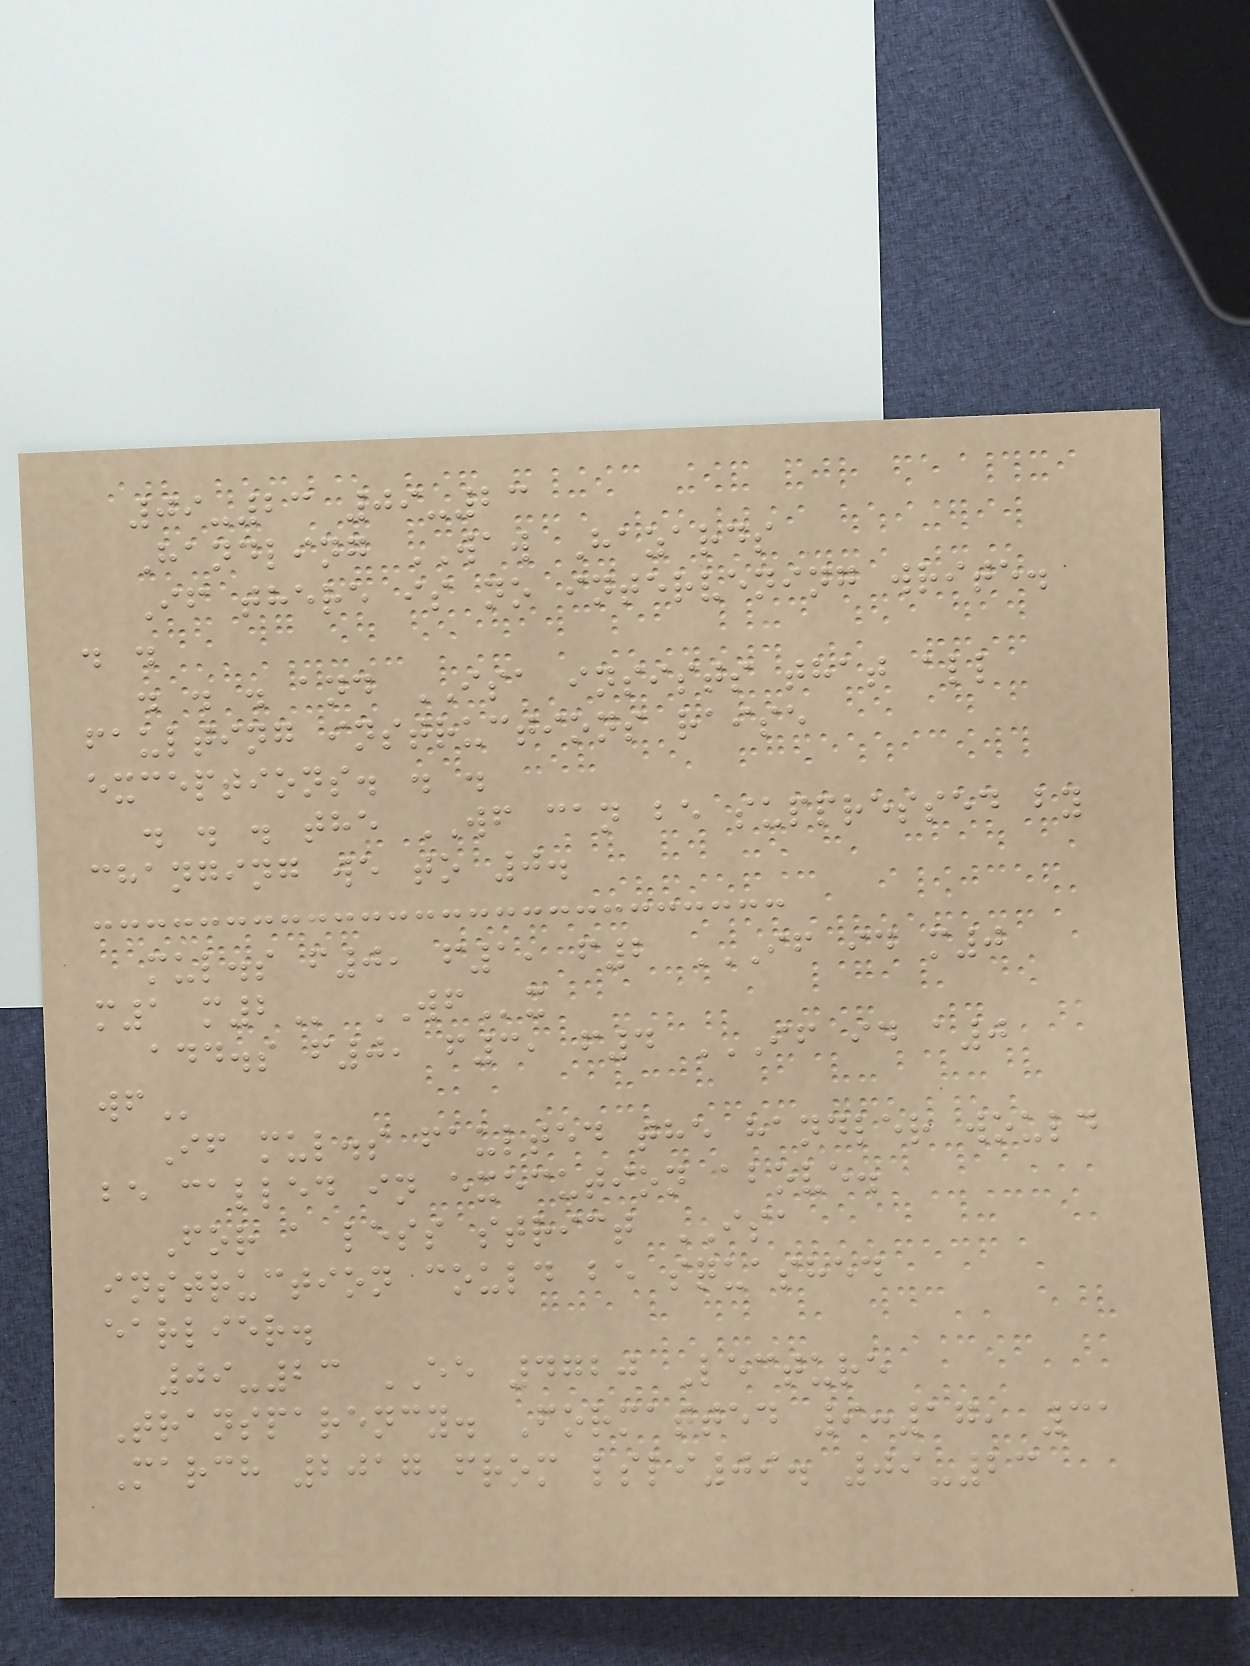09-23 09-23
Handling WAW Hazards
If there is no intervening write.
. .
. . . and ISA insists that all
faulting instructions raise
exceptions. . .
. . . the WF can be suppressed by
changing we to 0.
mul.s f0, f1, f2 IF ID M0
M1 M2 WFx
add.s f0, f3, f4 IF ID A0
WF
If mul.s faulted the handler would
be called in execution above.
For a less strict ISA
instruction could be squashed
earlier.
09-23 EE 4720 Lecture
Transparency. Formatted 9:17, 31
March 2017 from lsli09. 09-23
